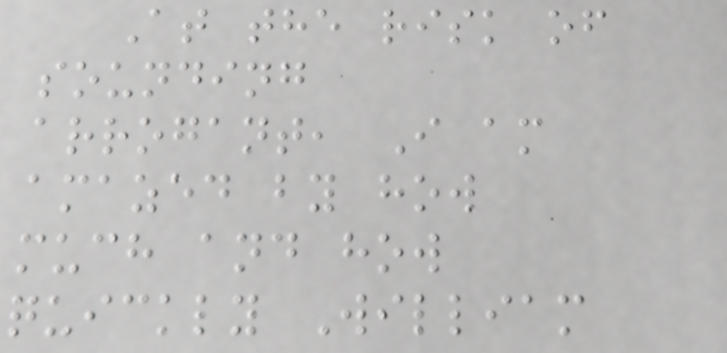At the risk of
sounding
arrogant, I am
amazed by how
much and how
quickly William
